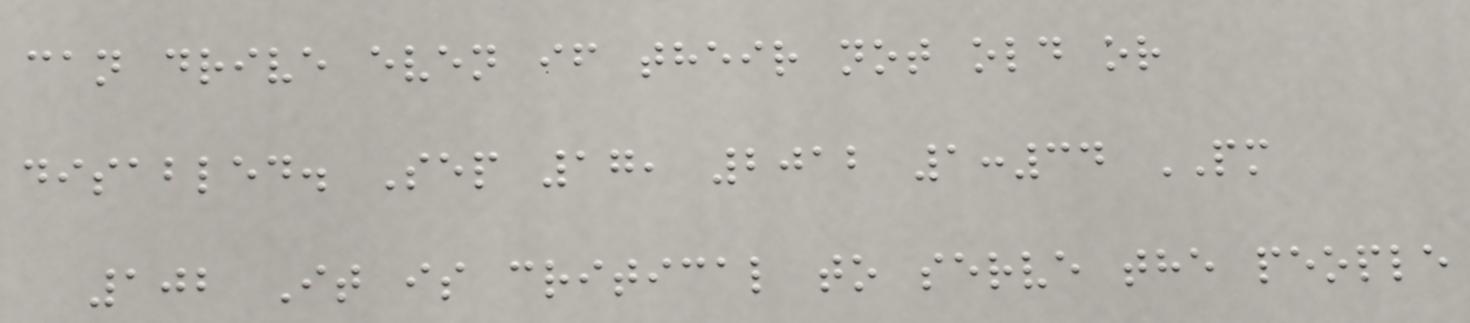can drive even if their not old or
disabled. Sep 17, 2012 1:34 PM
102 It is critical to serve the people
